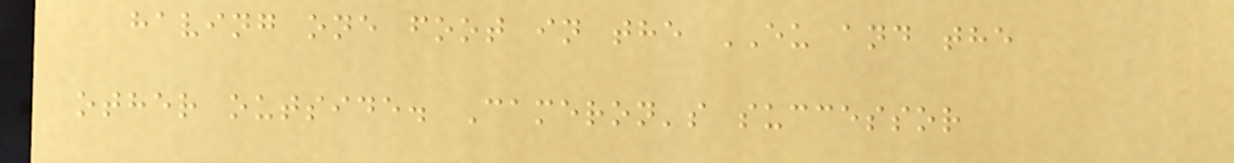having one foot in the EU and the
other outside. Cameron's successor
